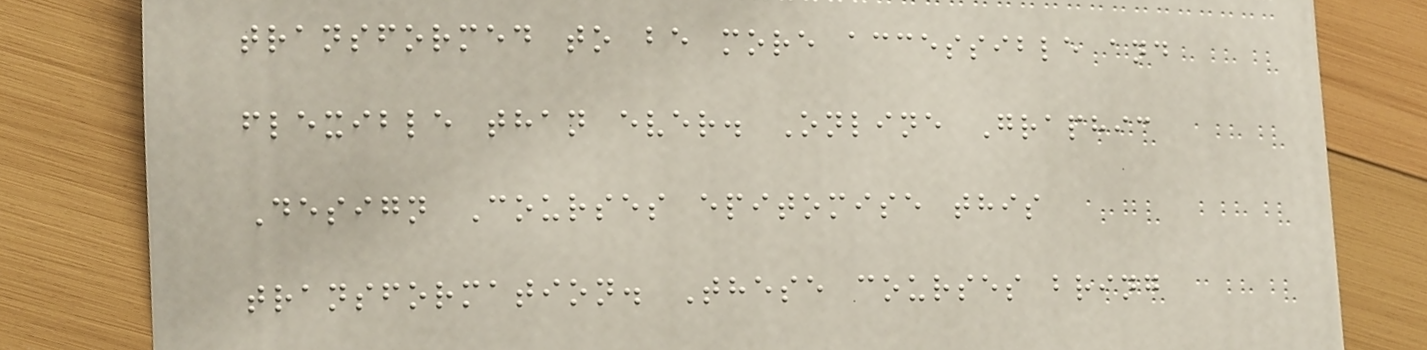transformed to be more accessible and
flexible than ever. Online Graphic
Design Courses epitomise this
transformation. These courses bring
